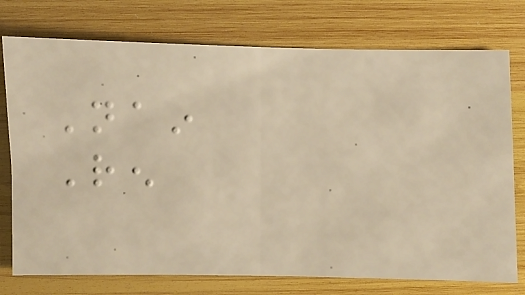Nain
Ren
